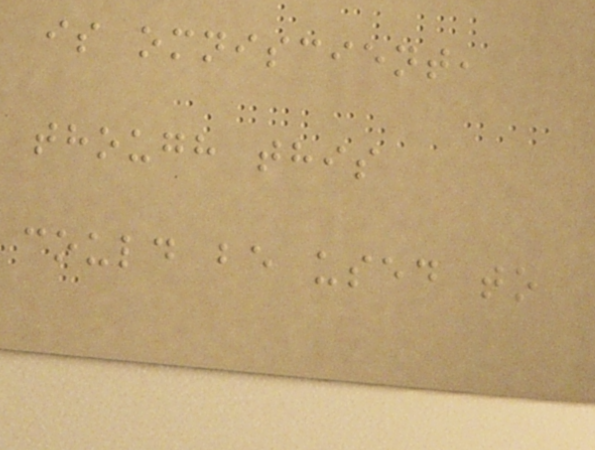is omniscient,
though this
could be used to
